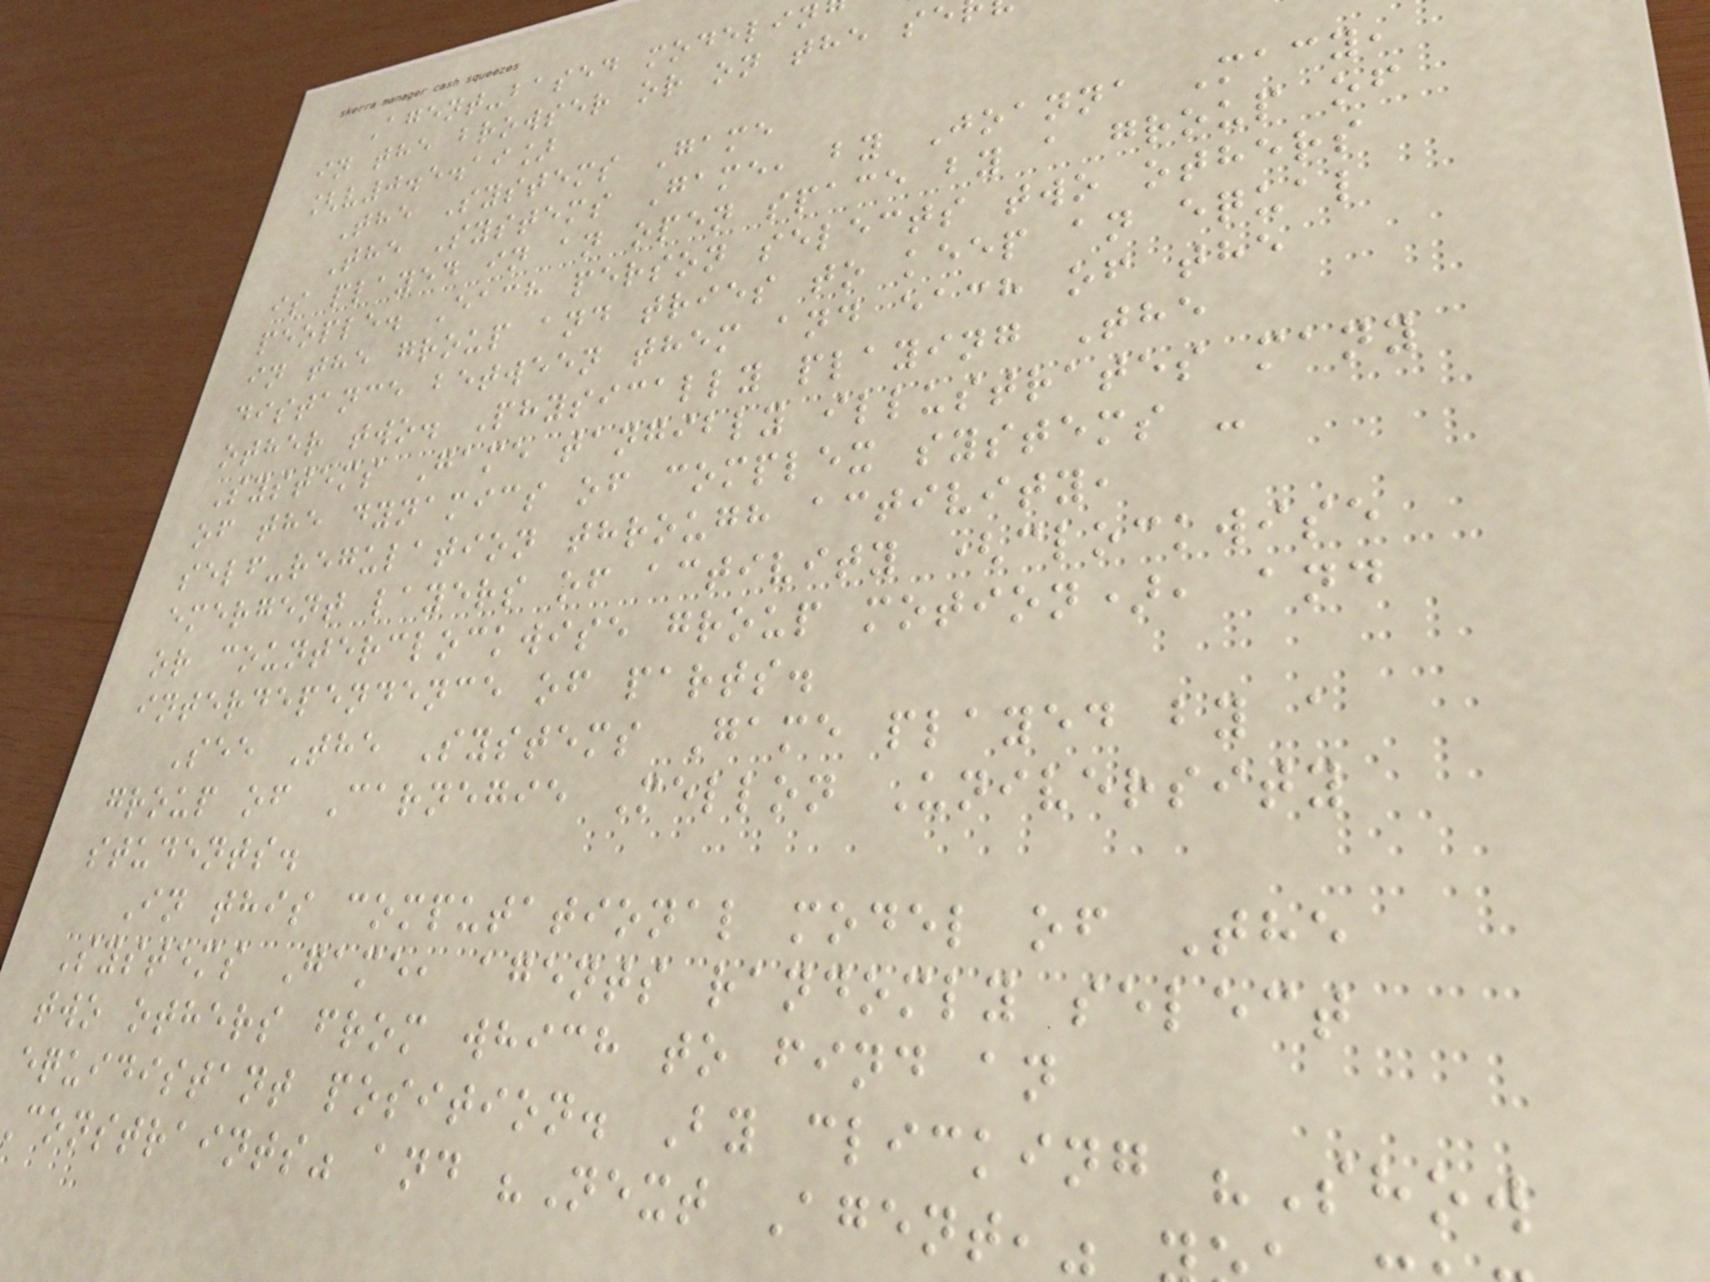Agent-based modelin
in the browser or on the se
[v0.5.19]
The Systems Game
The Systems Game, by Joanna Macy,
is played in an open space by a group of
people. Each person selects two others
in the group and tries to keep an equal
distance between them and each of the
other two. Physically playing The
Systems Game tangibly illustrates many
of the dynamics of complex systems -
self-regulation through activity,
emergent layers of activity (clockwise
or counterclockwise group motion), and
interdependence of parts.
See The Systems Game played by a
group of Carnegie Mellon University
students.
In this computational model of The
Systems Game, agents randomly select
two others from which to find an
equidistant position. By clicking "Show
constraints" and "Next Agent,"
